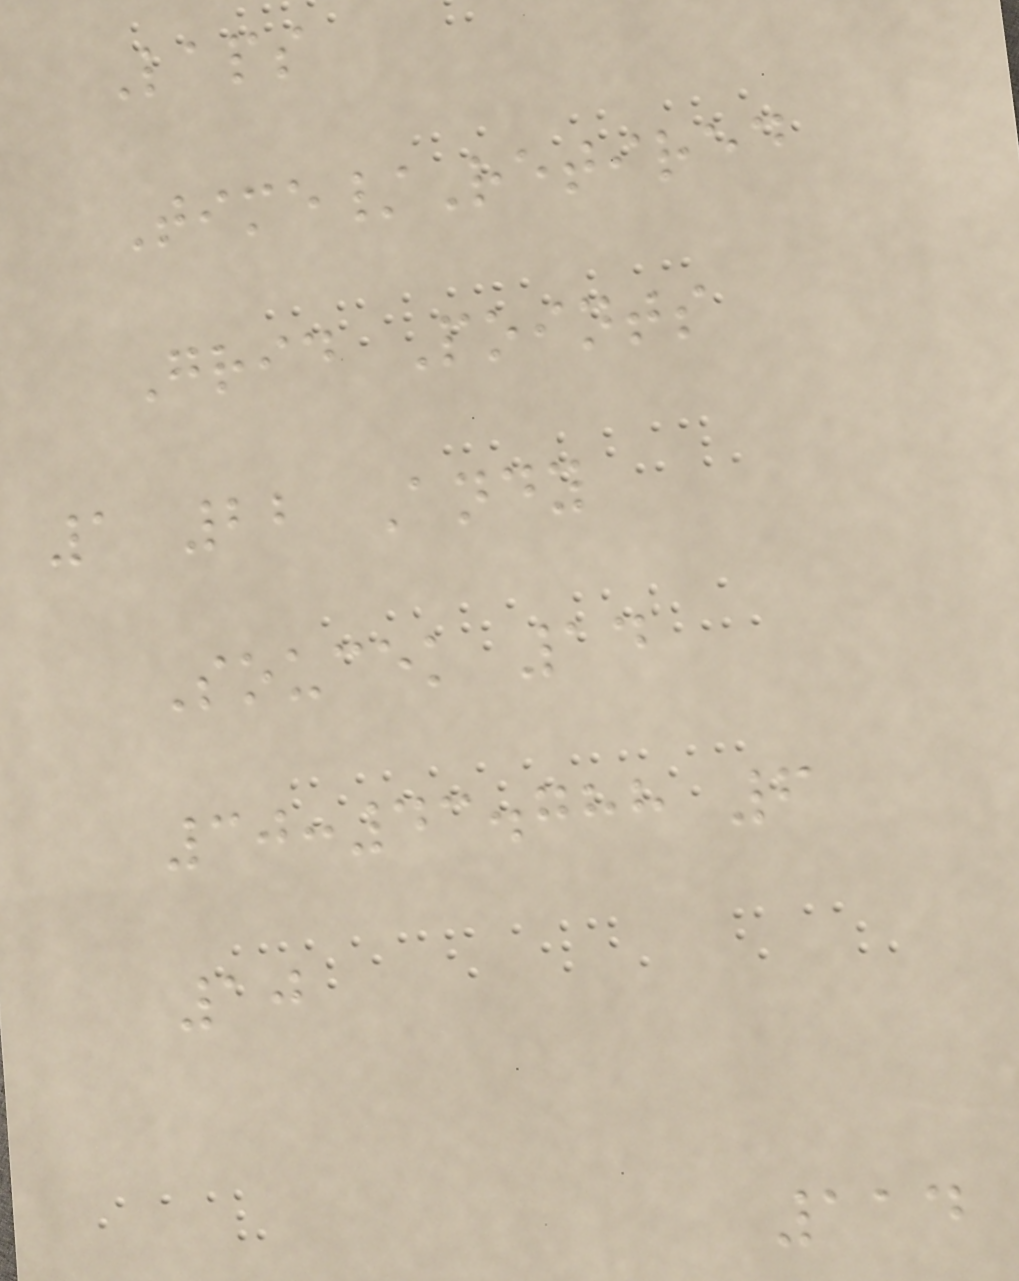Laps
Time/Retired
Grid Points
1 22 Andy
Soucek 14
30:43.788 6
10
114
